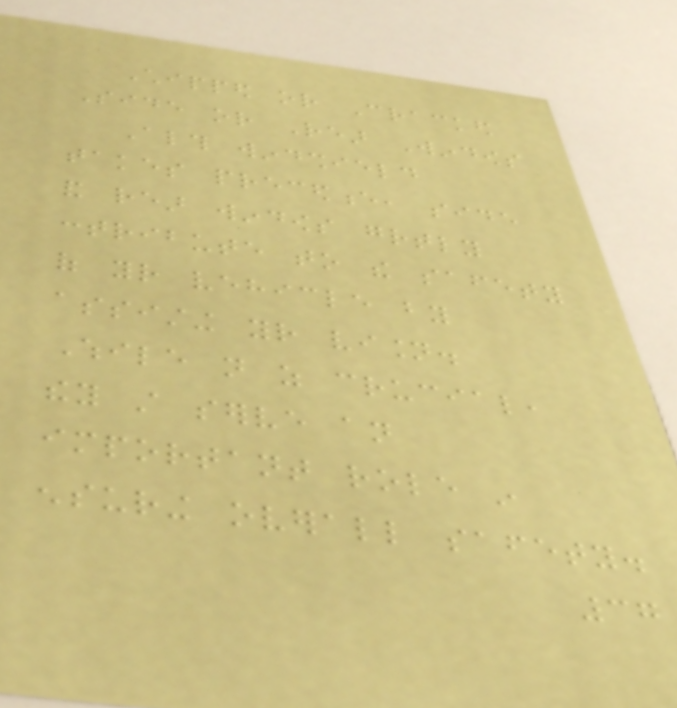Chipped or Cracked
Side or Rear Windows
Although windshield
takes precedence, side
and rear windows greatly
contribute to the safety
of your vehicle by
assisting your vision.
While not as crucial,
they still serve an
important role in
ensuring overall safety.
37
